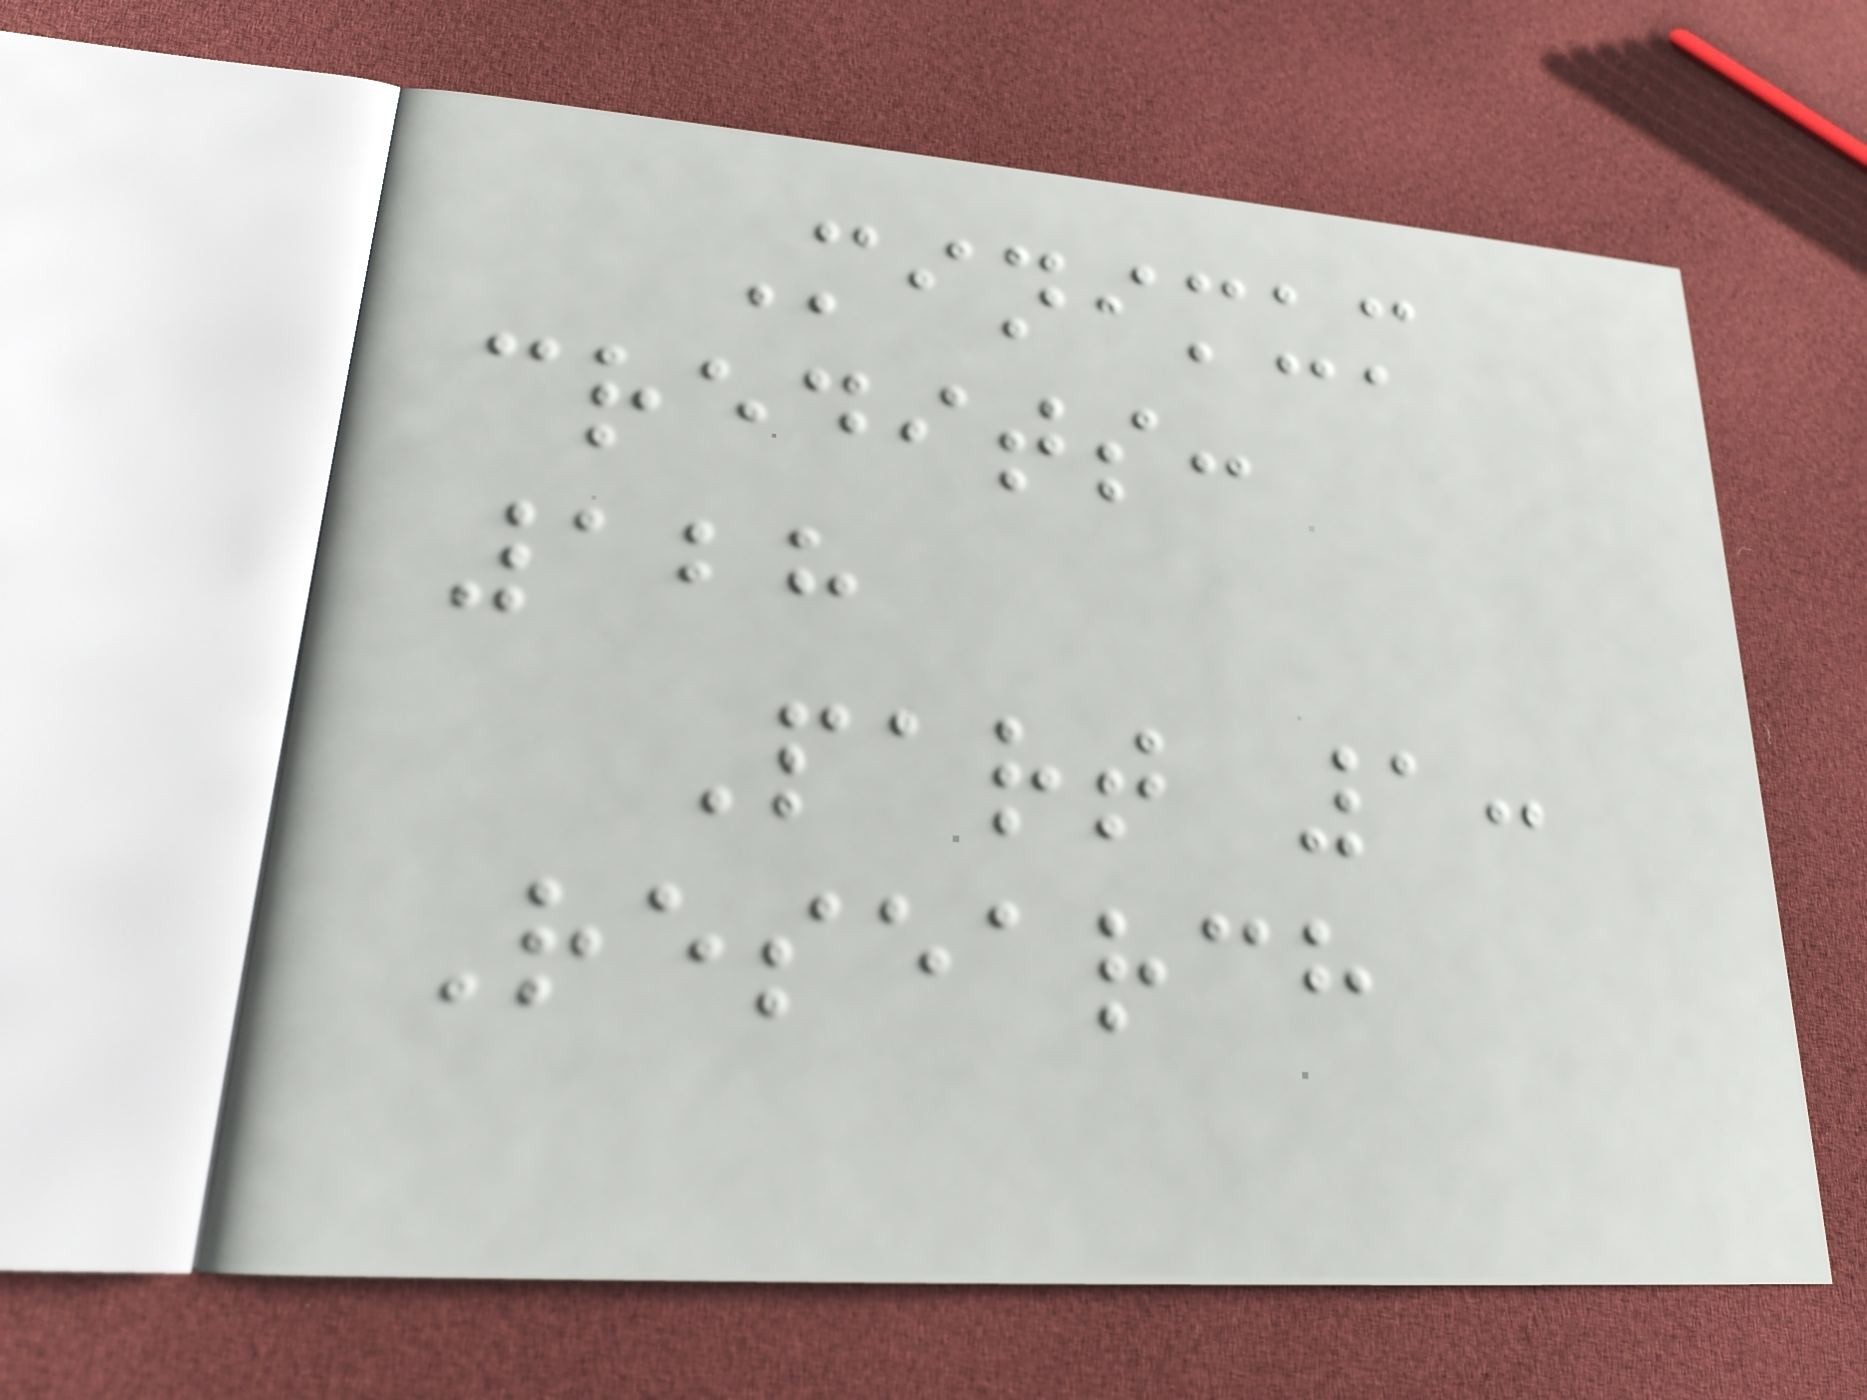Minimum
credits:
128
Part 1:
Research
